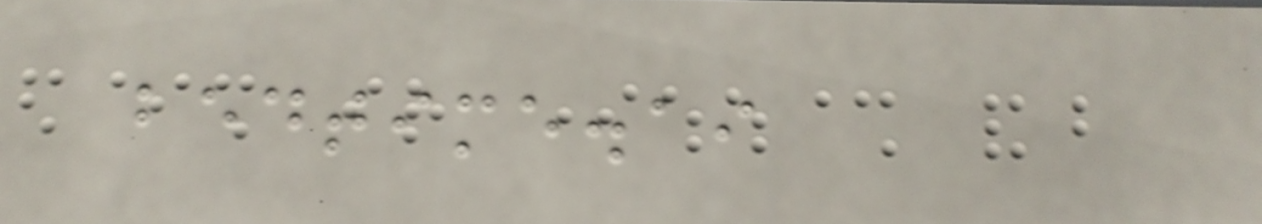bedtime.ai
